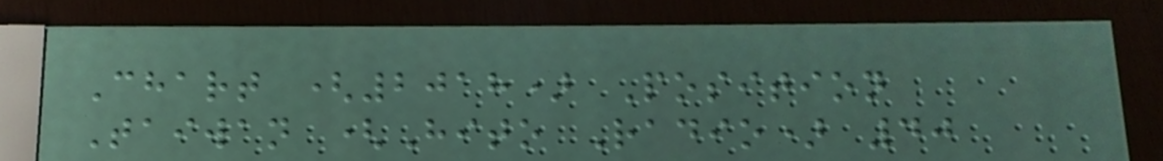Chart (2018) Position
Taiwan (Hito Radio) 40
